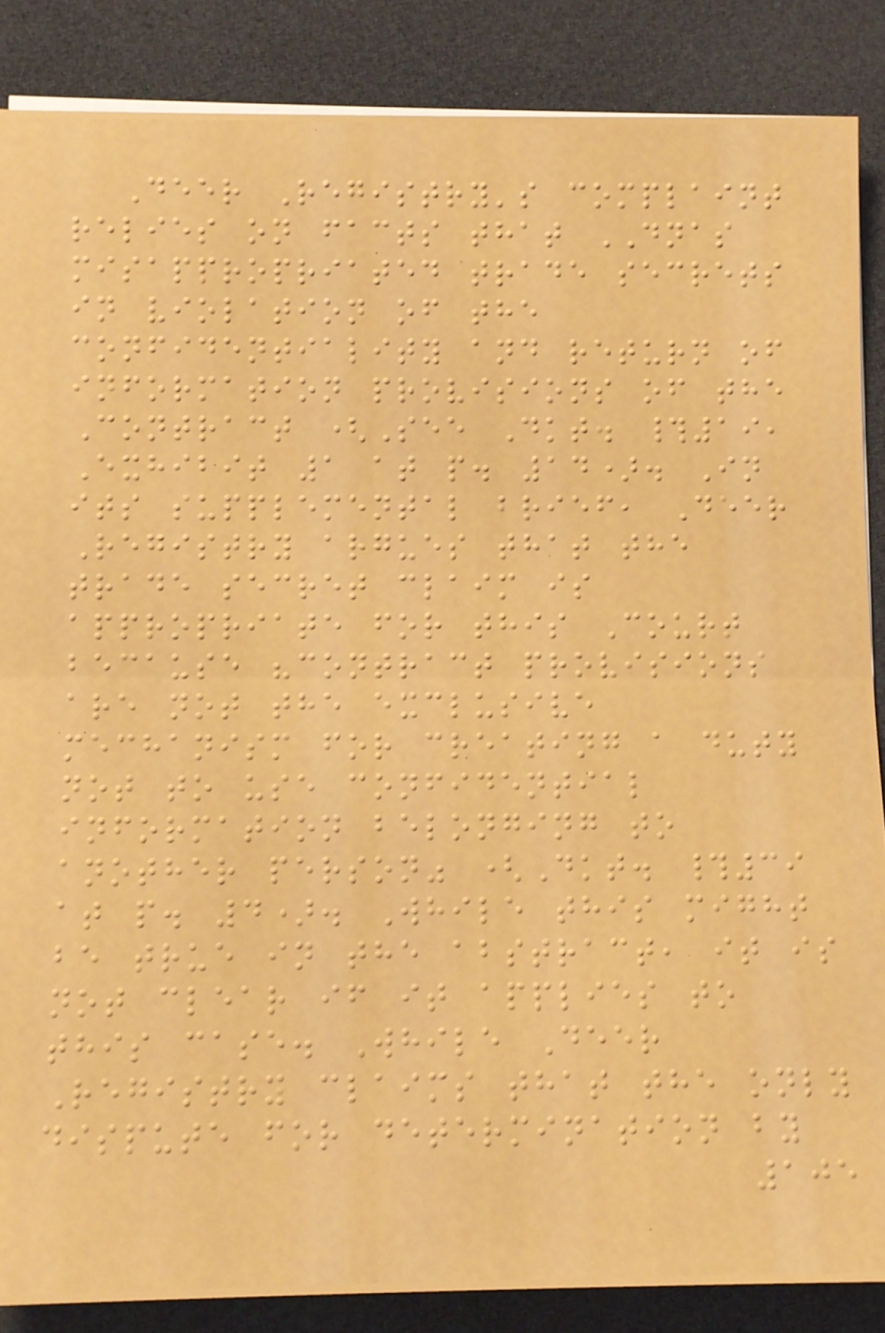Deer Registry's complaint
relies on facts that DNAS
misappropriated trade secrets
in violation of the
confidentiality and return of
information provisions of the
Contract (See Dkt. #19,
Exhibit 1 at p. 14). In
its supplemental brief, Deer
Registry argues that the
trade secret claim is
appropriate for this Court
because "contract provisions
are not the exclusive
mechanism for creating a duty
not to use confidential
information belonging to
another person" (Dkt. #39
at p. 4). While this might
be true in the abstract, it is
not clear if it applies to
this case. While Deer
Registry claims that the only
dispute for determination by
105
